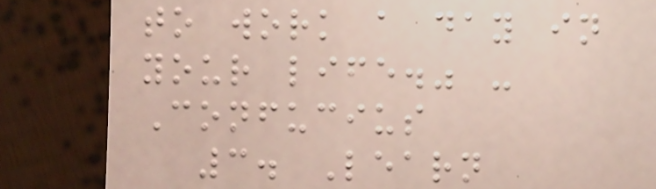to work a day in
your life." -
Confucius
3. Learn
